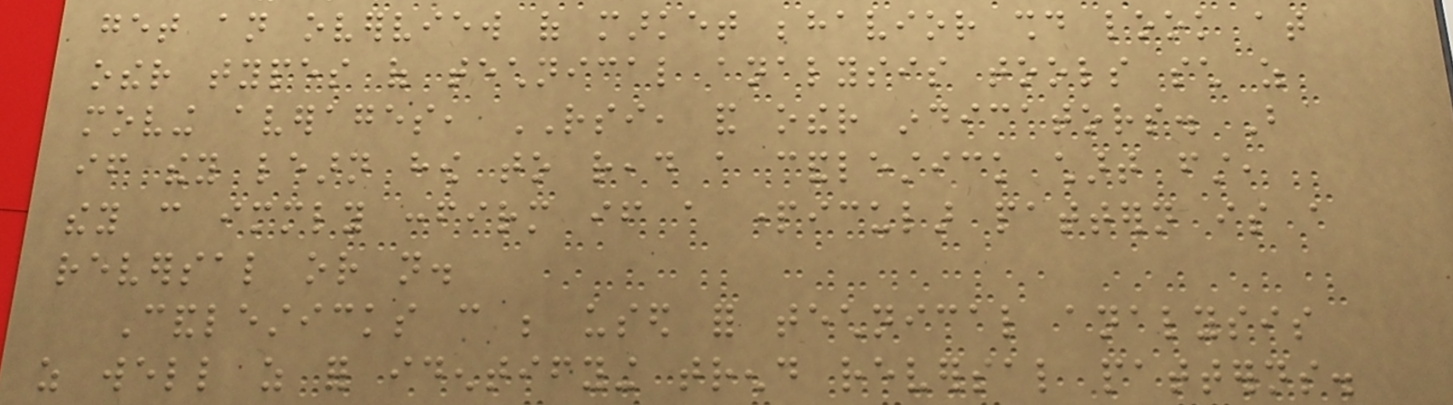get an overview of market behavior should look at
other types of technical analysis tools such as
moving averages, RSI, and other indicators. But
if they learn how to read a candlestick chart first,
they can immediately confirm if a particular pattern is a
reversal or not.
Candlesticks can be used for technical analysis
as well as for identifying trend reversal patterns.
